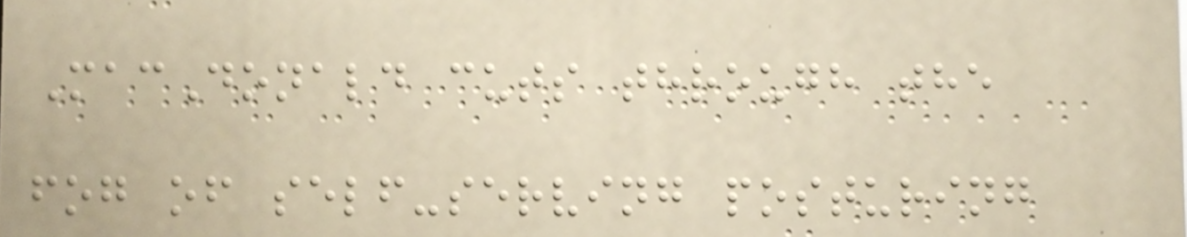MacDonald cuts through the
fog of self-serving posturing
